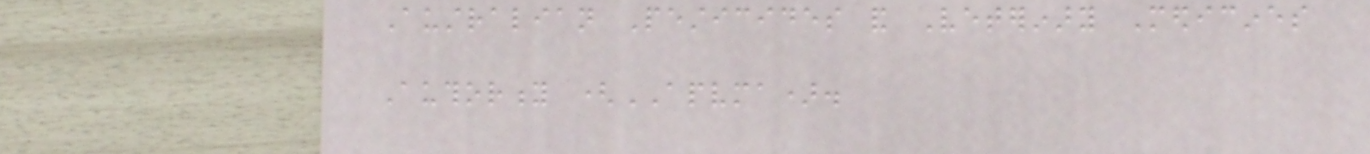Australian Pesticides and Veterinary Medicines
Authority (APVMA).
